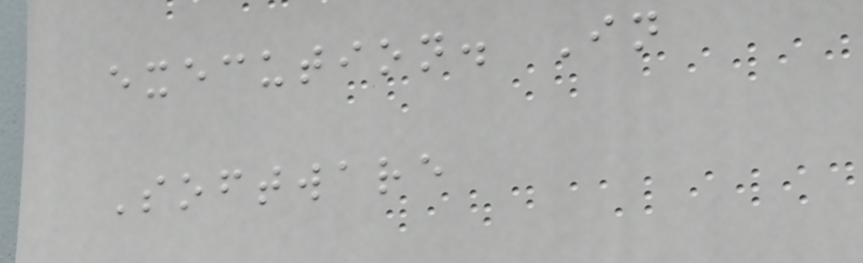execution. In
Software
